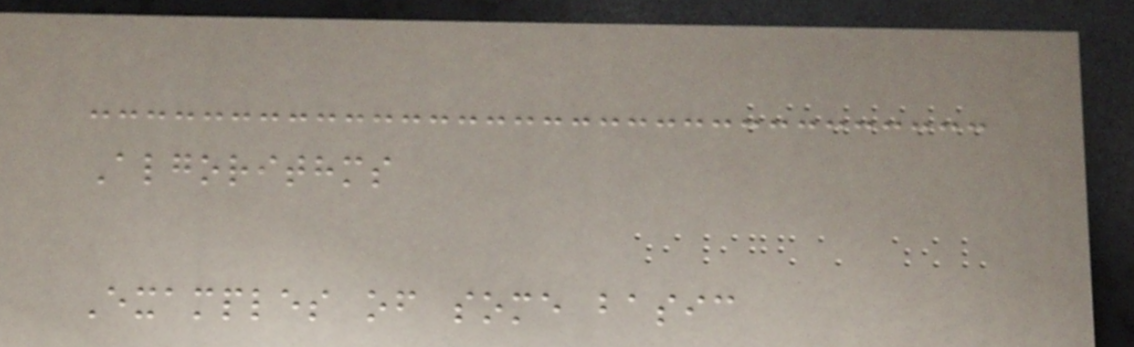Algorithms
Examples of some basic
